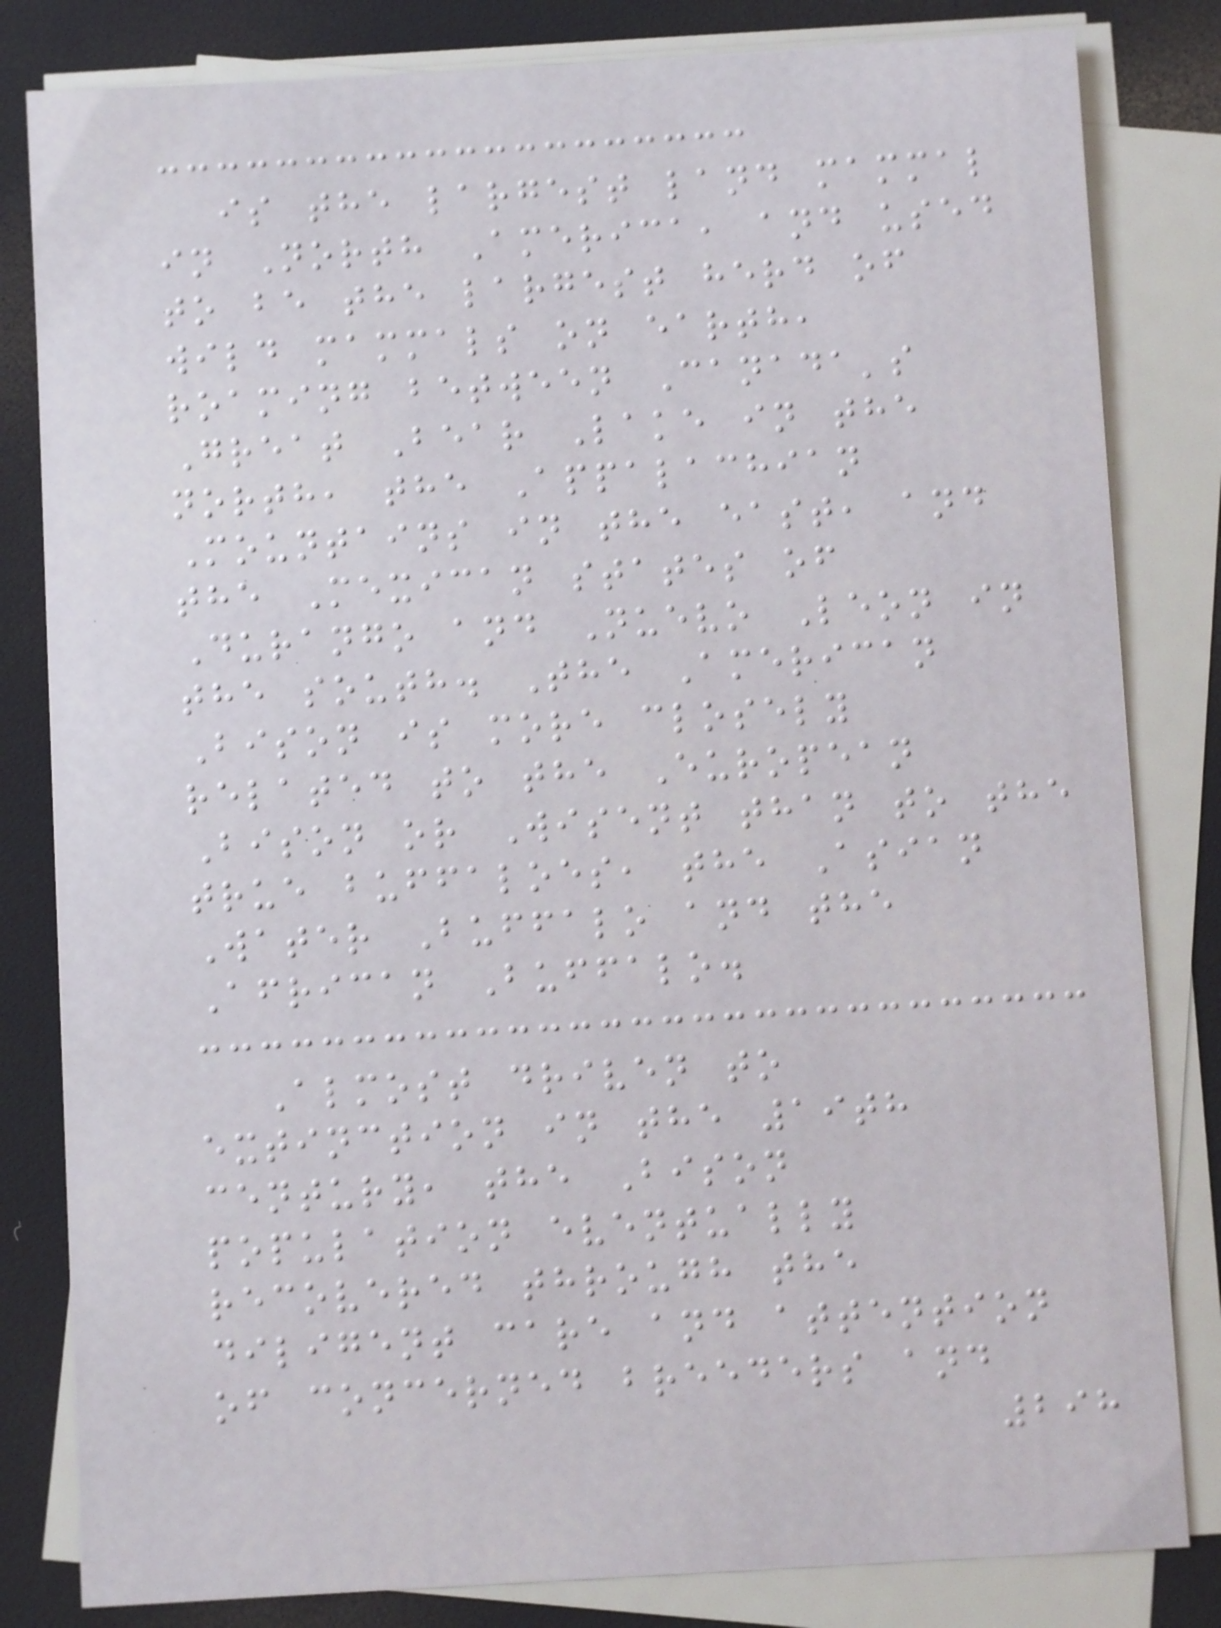is the largest land mammal
in North America, and used
to be the largest herd of
wild mammals on earth,
roaming between Canada's
Great Bear Lake in the
north, the Appalachian
Mountains in the east, and
the Mexican states of
Durango and Nuevo Leon in
the south. The American
Bison is more closely
related to the European
Bison or Wisent than to the
true buffaloes, the Asian
Water Buffalo and the
African Buffalo.
Almost driven to
extinction in the 19th
century, the Bison
population eventually
recovered through the
diligent care and attention
of concerned breeders and
298
